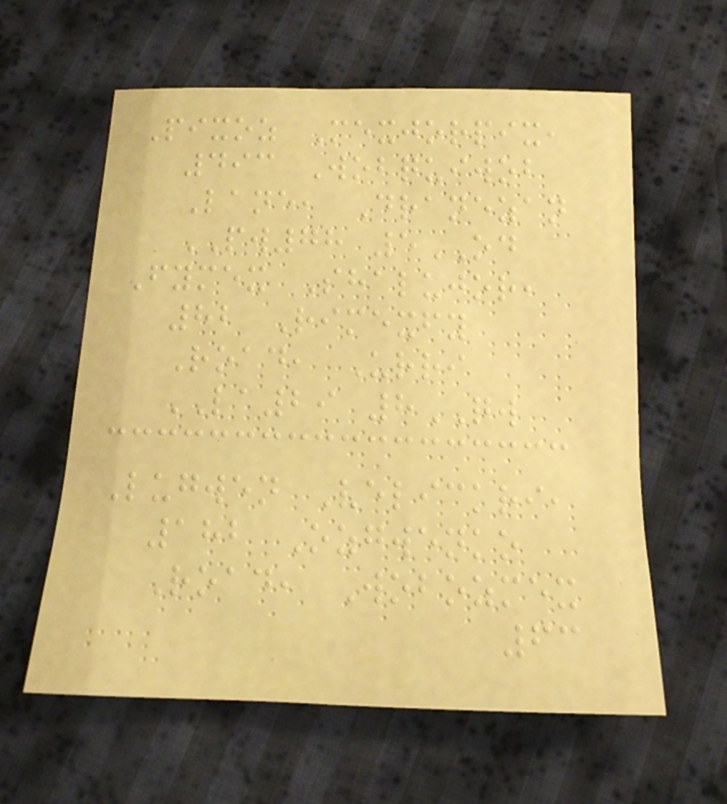Pixoz Mexjorpix,
493 Wobquiwob
Lane, Dranezan
PW78 5OD
Fymex Shalujor,
82 Rimexfy
Road, Urri
LA29 8QW
Lugwen Velickri,
182 Ozgwenko
Road, Wobozmex
63
